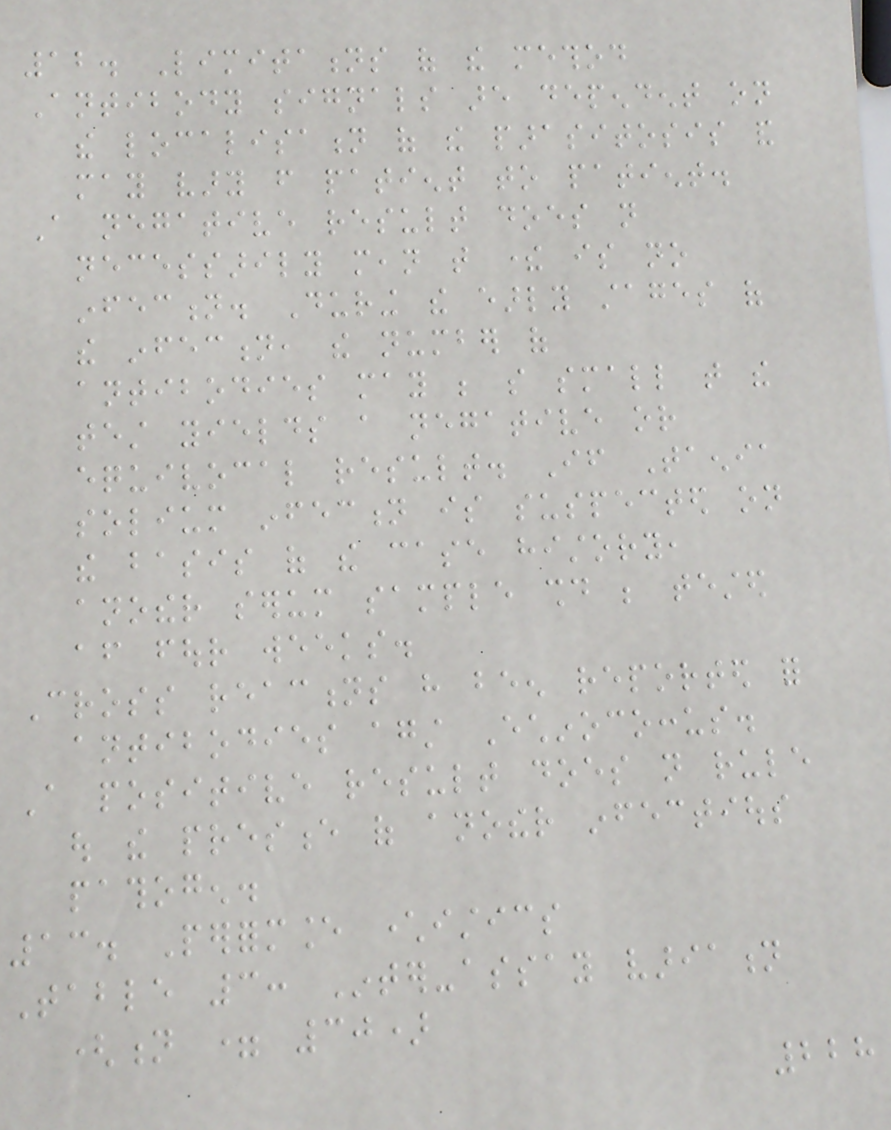12. Limitations of the method
Antibody signals are dependent on
the localisation of the parasitosis and
may vary from patient to patient.
A negative result does not
necessarily mean that there is no
infection. During the early stages of
the infection, the number of
antibodies may be so small that the
test yields a negative or
equivocal result. If Taenia
solium infection is suspected on
the basis of the case history,
another serum sample should be tested
after four weeks.
Cross reactions have been reported for
antibodies against Echinococcus.
A positive result does not rule
out the presence of another infectious
pathogen.
13. Performance characteristics
Table 3: Inter-assay variation
(n = 30)
228
